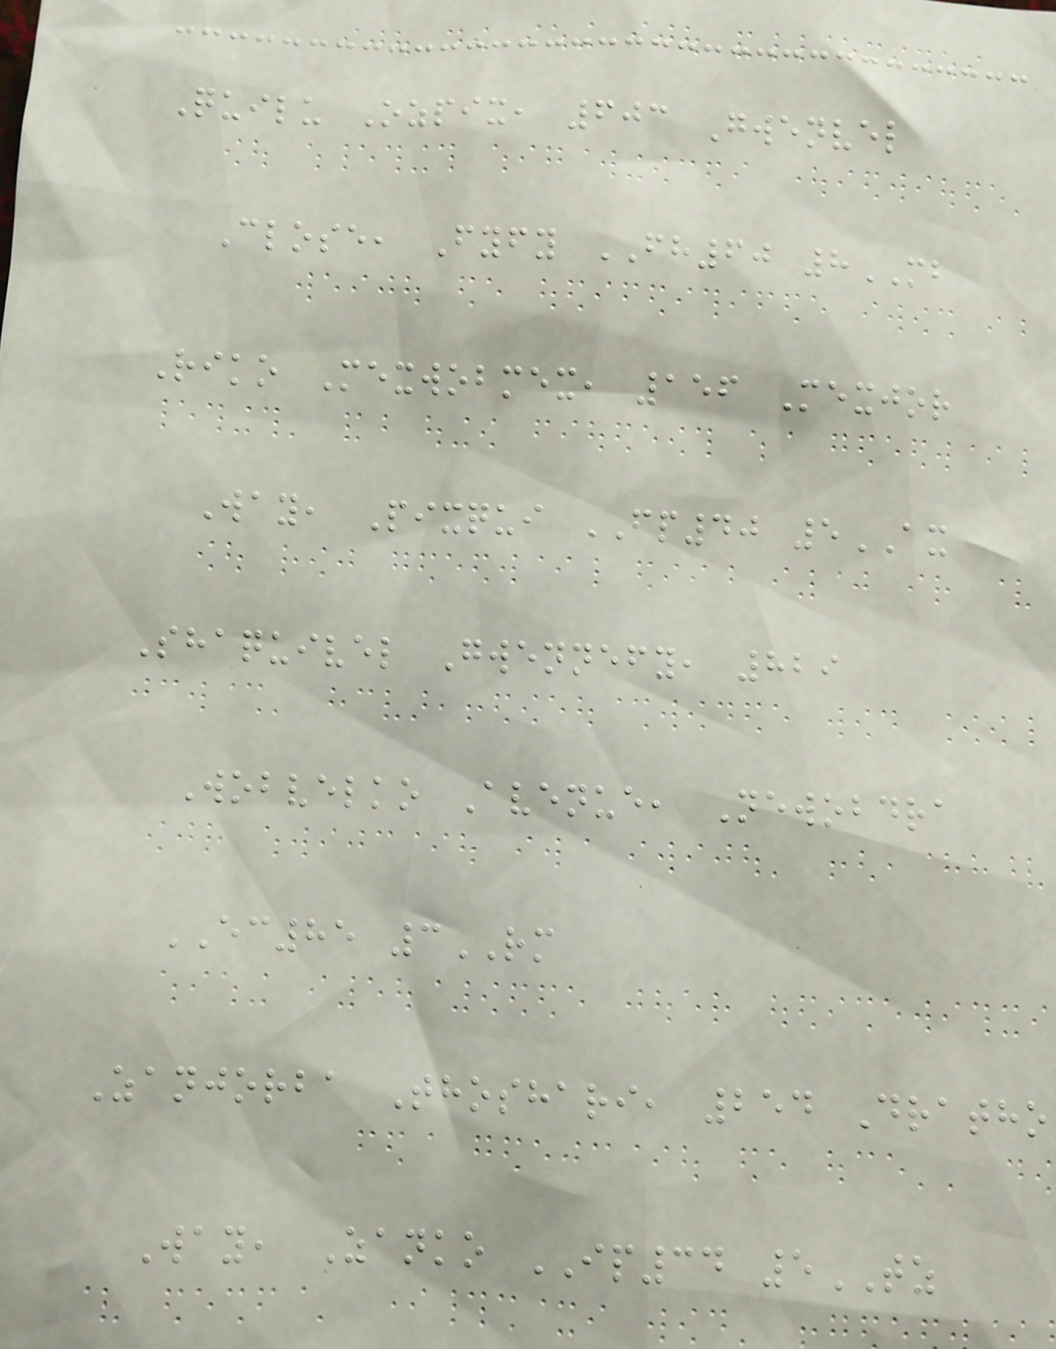Quilu Ozpix, 603 Gwenvel
Close, Fyfy FH60 8MB
Riko Mexwobmex, 156 Mexjor
Way, Pixqui FP40 5AX
Shaquivel Gwennefy, 829
Wobvelko Avenue, Newobdra
EC85 3RM
Zanjorba Thoshari, 254 Dratho
Way, Zanko IP34 5TZ
